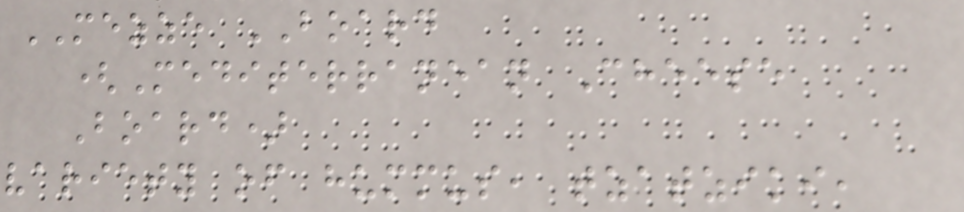MEZZE BOARD
(Mediterranean Cheese
Board)
variety of hummus, tzatziki,
